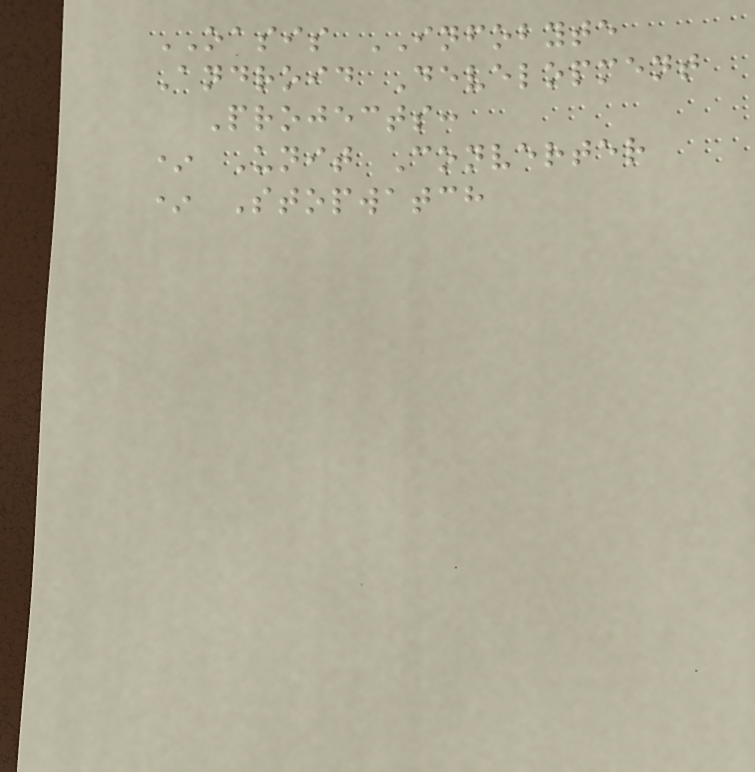OASIS INFOBYTE
Android Development
Projects:
* Unit Converter
* Stopwatch
